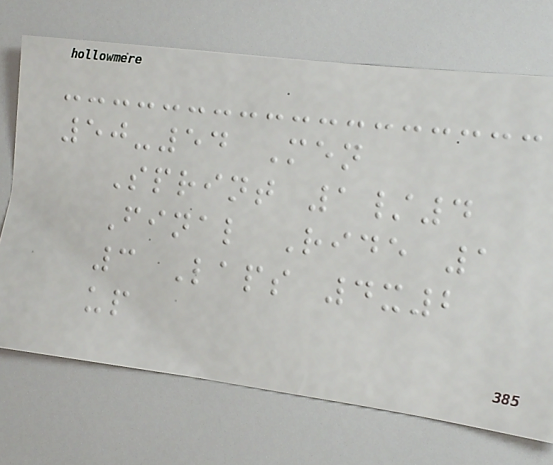50-54 Men
Sprint 1/4
Final Ride 1
3 Laps 4x2
up
